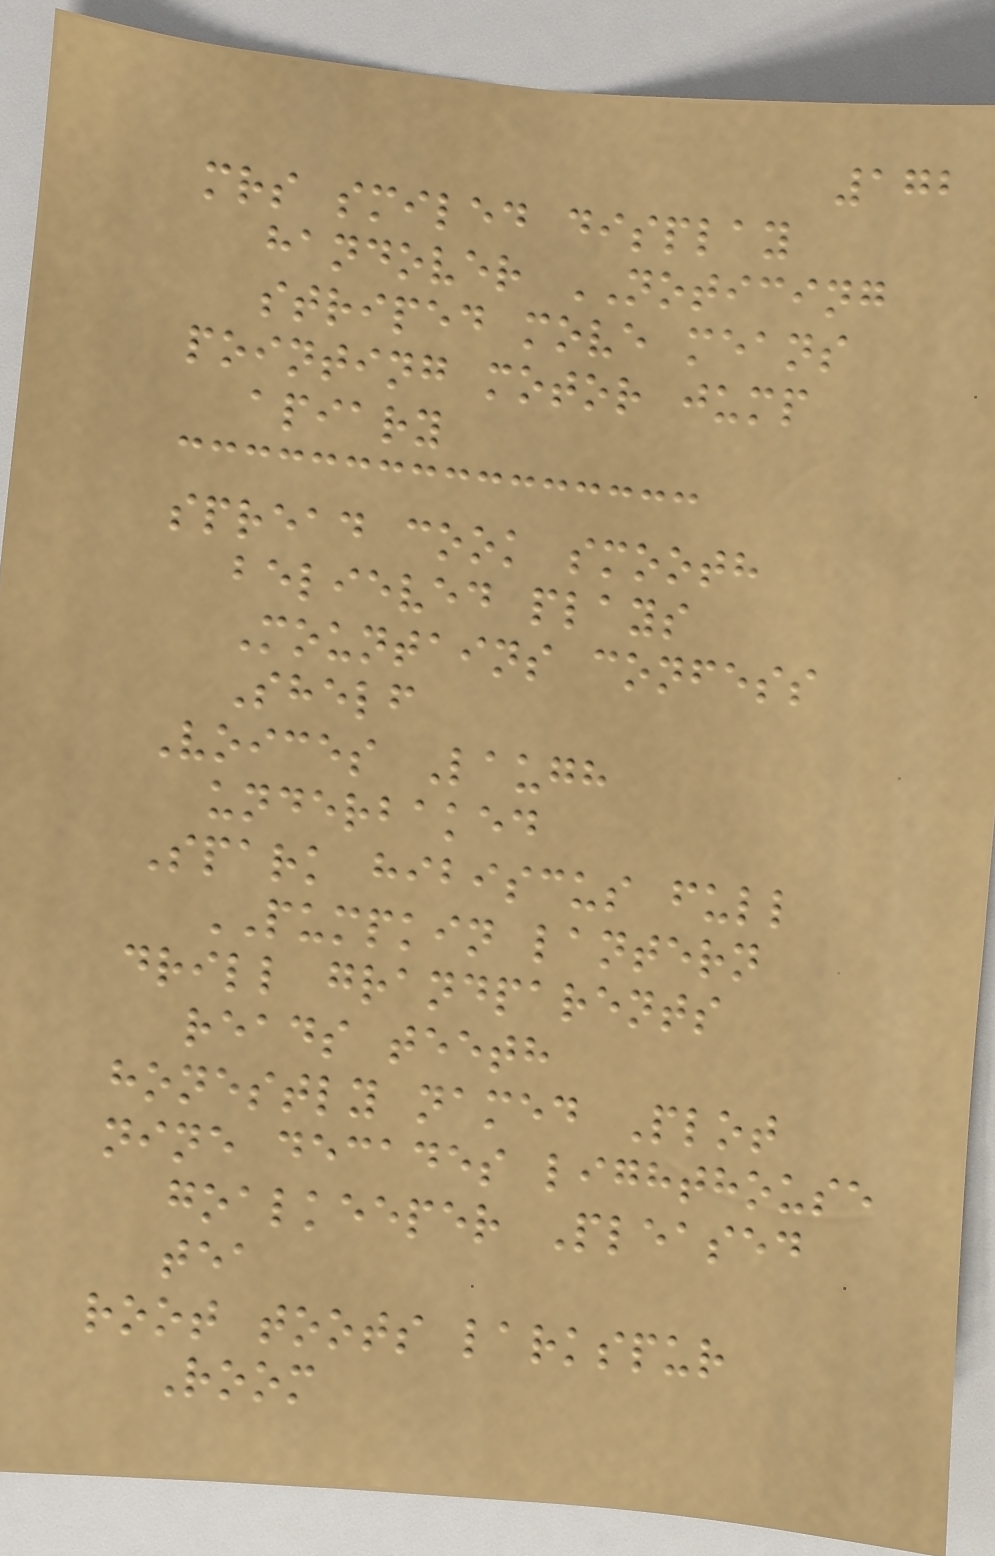172
mrs smiled display
handover NOTICING
striped move means
pointing motor jump
apiary
spread cook smooth
believed plays
Mountains confess
Shelf
Voices Laugh
underbaked
Spark hibiscus full
PUMPKIN lantern
drill grandparents
reads teeth
honestly named Plot
nine decades lighthouse
goalkeeper Pleased
tea
root toots larkspur
Room
